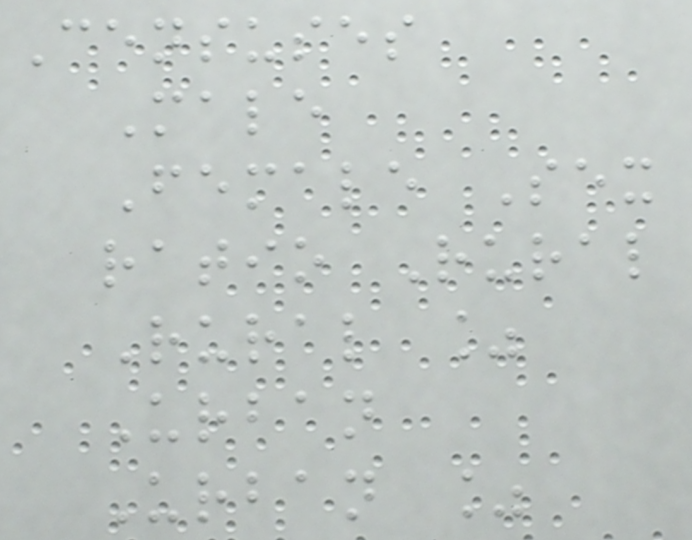Censuses
Male
Female Sex
ratio Rural
Rural %
Urban
Urban %
